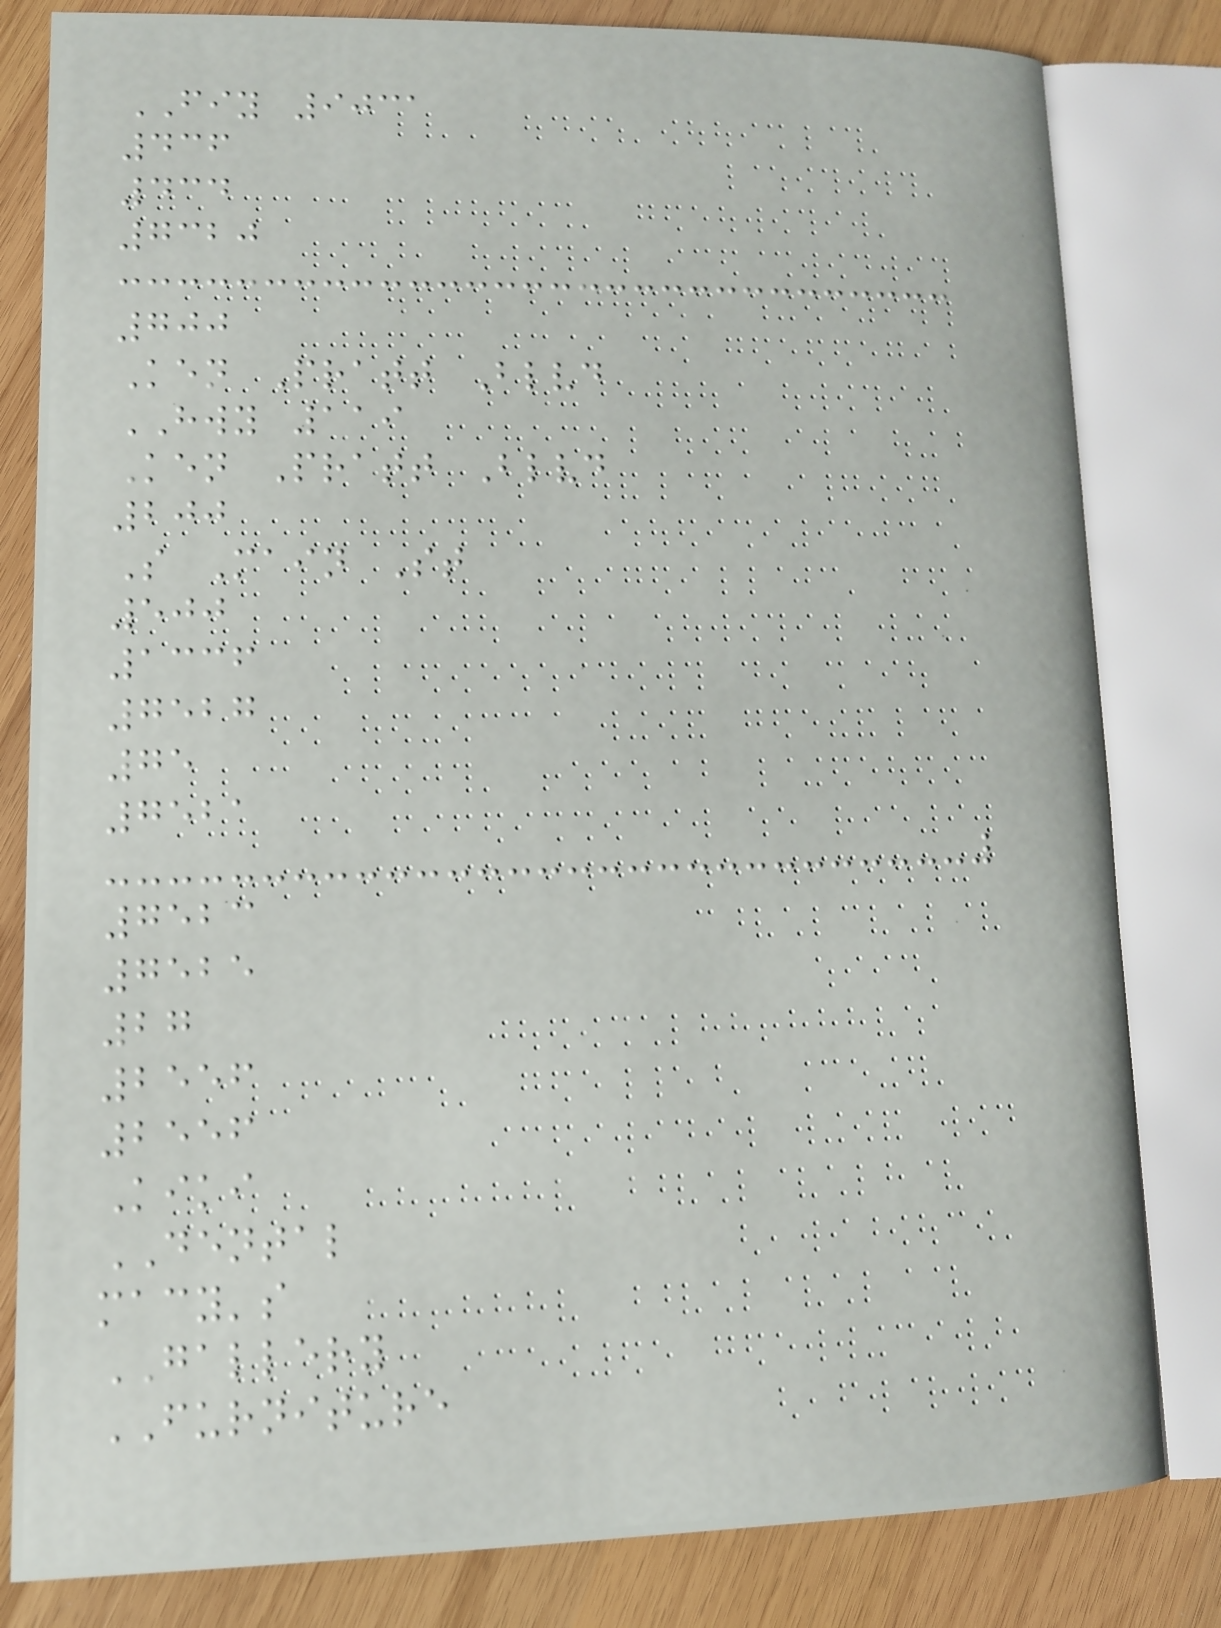FIY 9031
436
434
7320
700
Ken Pratt Blvd
HWY 119
Ken Pratt Blvd
200
S Main St
500
1336
7527
75
7521
7523
7525
27
2556
2556
Kiki
DENTAL
macy's
GALLERY
FURNITURE
